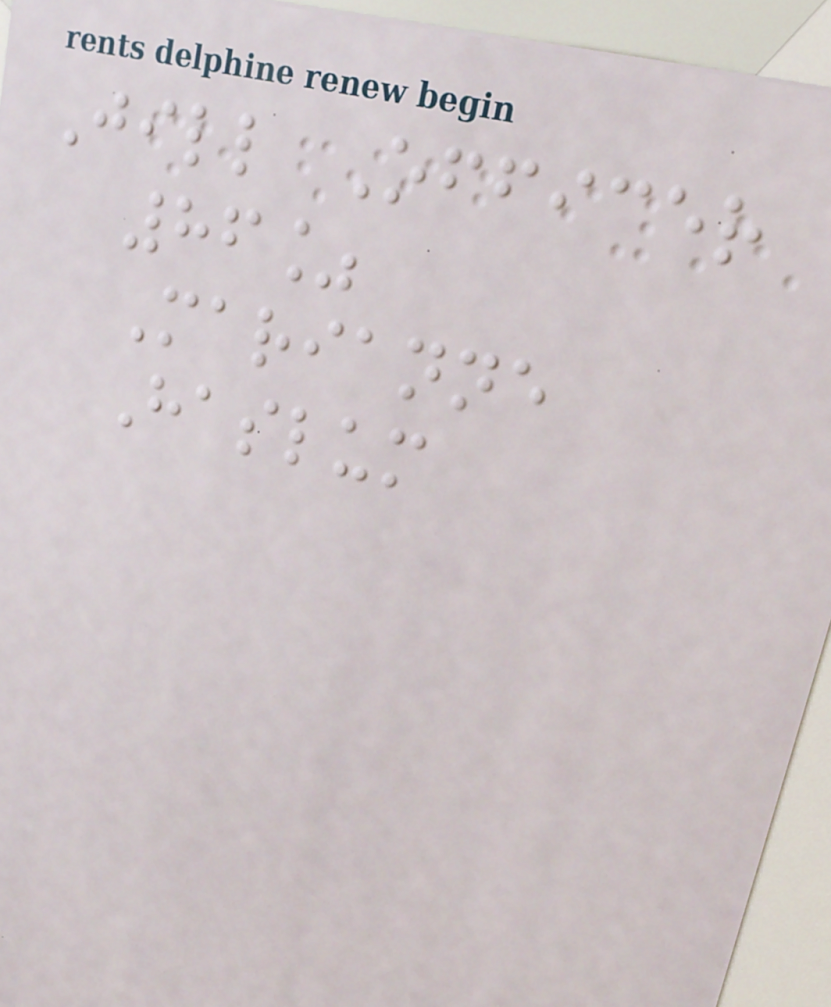Jill Officer
86%
Marianne
Haslum
